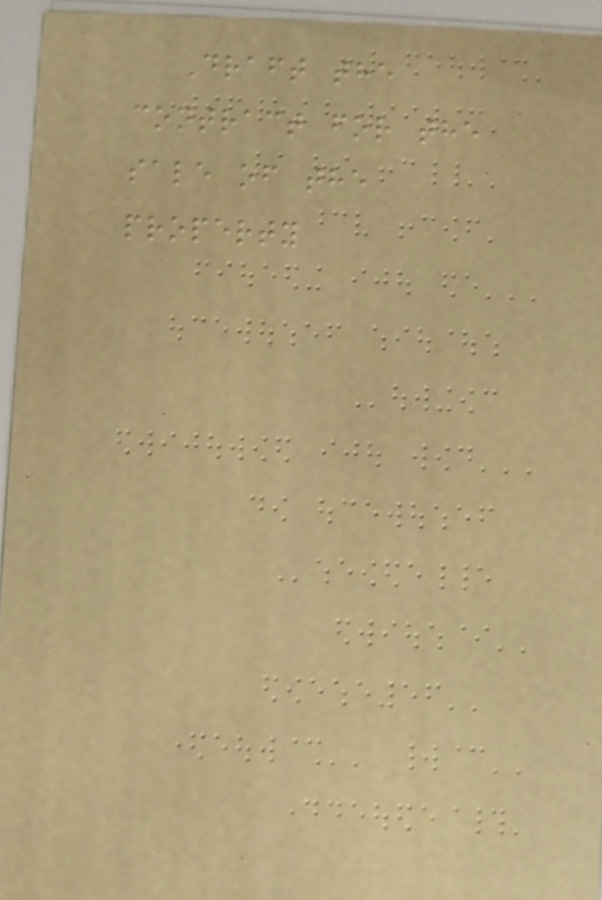Draft the
contract for the
sale of the
property
